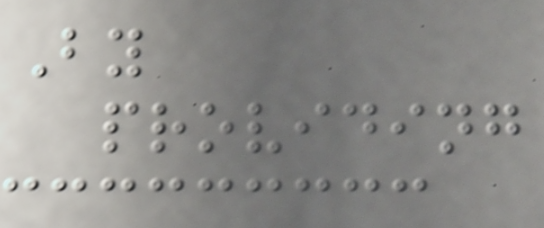By
providing
